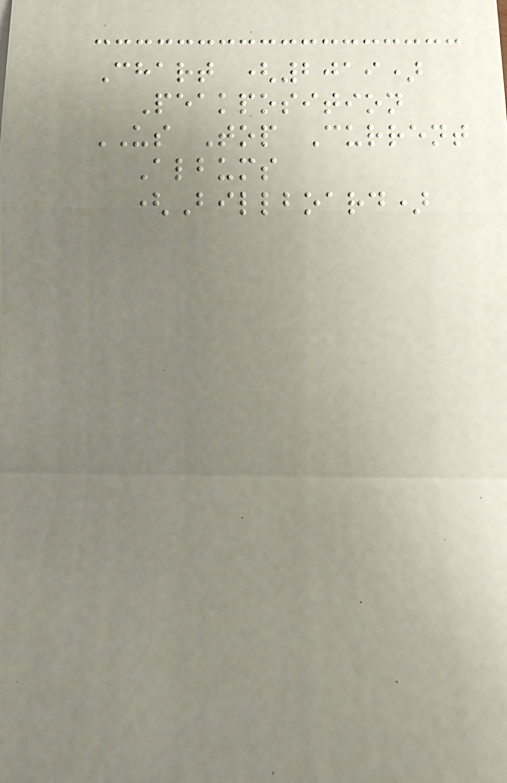Chart (2019)
Peakposition
US Top Current
Albums
(Billboard)
